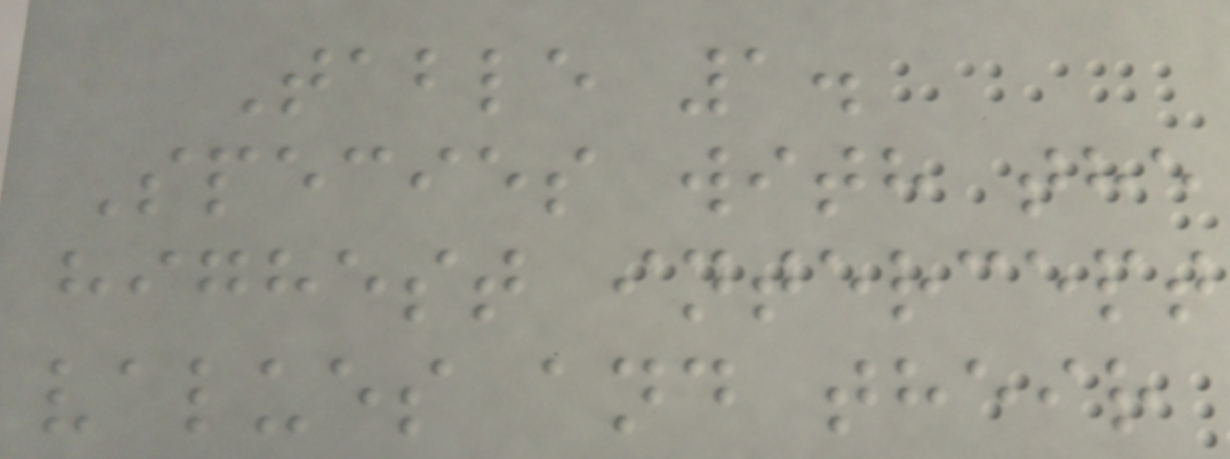Table 1.
Species with the
highest intercept
values and their
